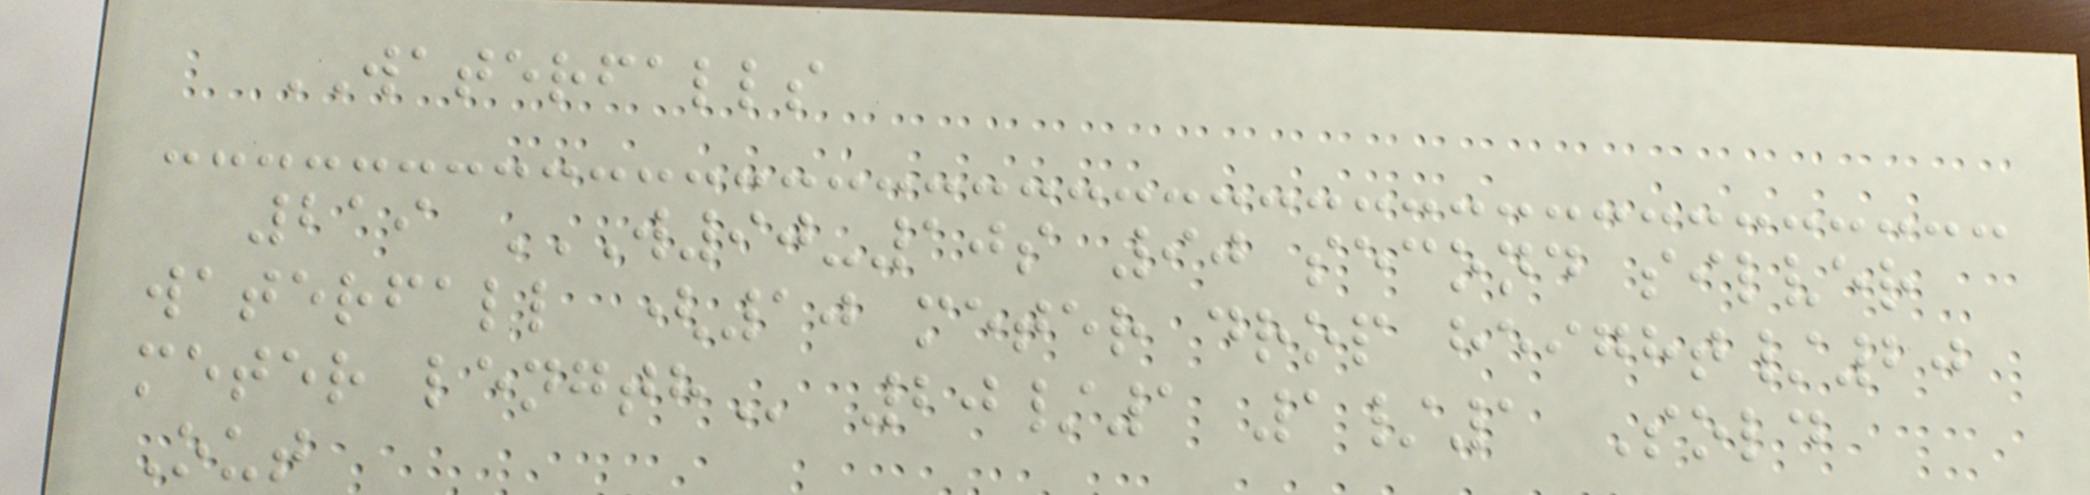WATERFALLS
219 W90-10S 90 SECOND SILVER
WATERFALL (10 METER DROP HEIGHT/20
METER LENGTH 20/1 1/1 Sold
Out
